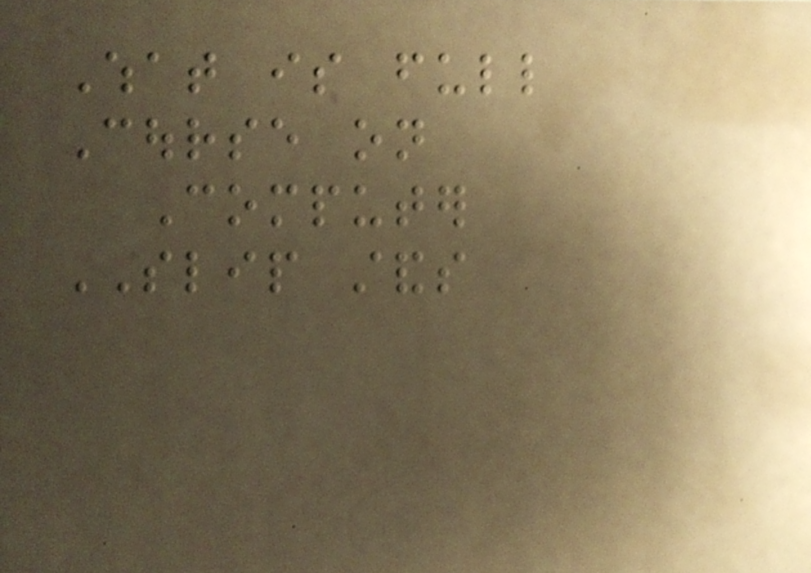What is full
Course on
Computer
SLIP stands
